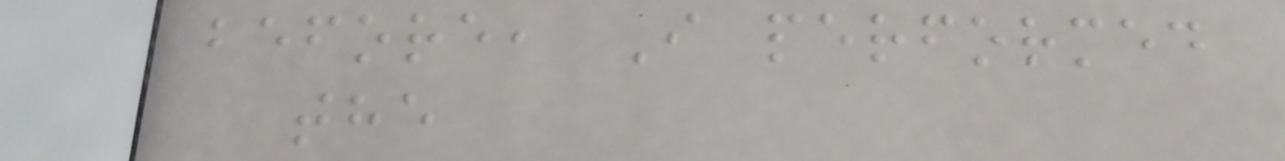before, I performed
the
